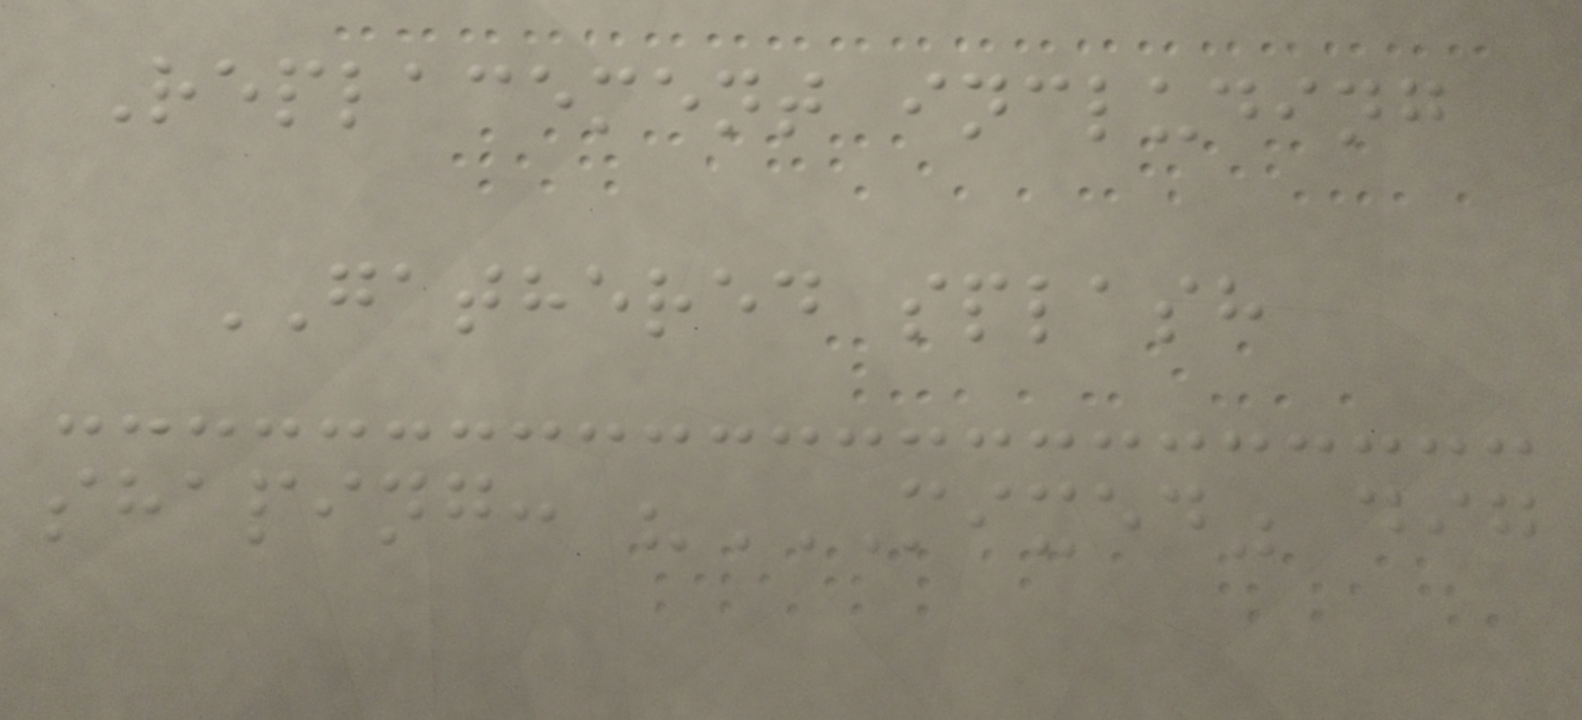Replacement including
GATHERED splash
shaping: "MIXED" DIG
